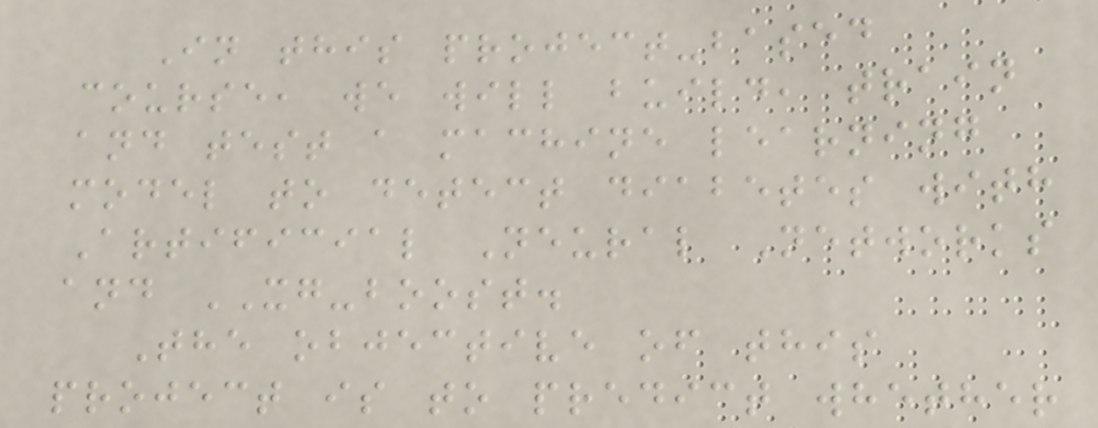In this project-based
course, we will build, train
and test a machine learning
model to detect diabetes with
Artificial Neural Networks
and XG-boost.
The objective of this
project is to predict whether
